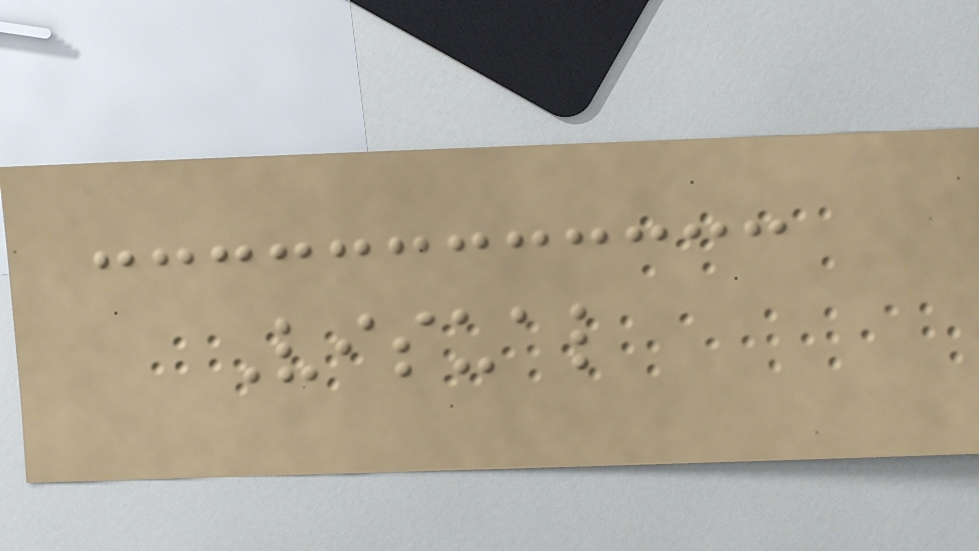Visual
